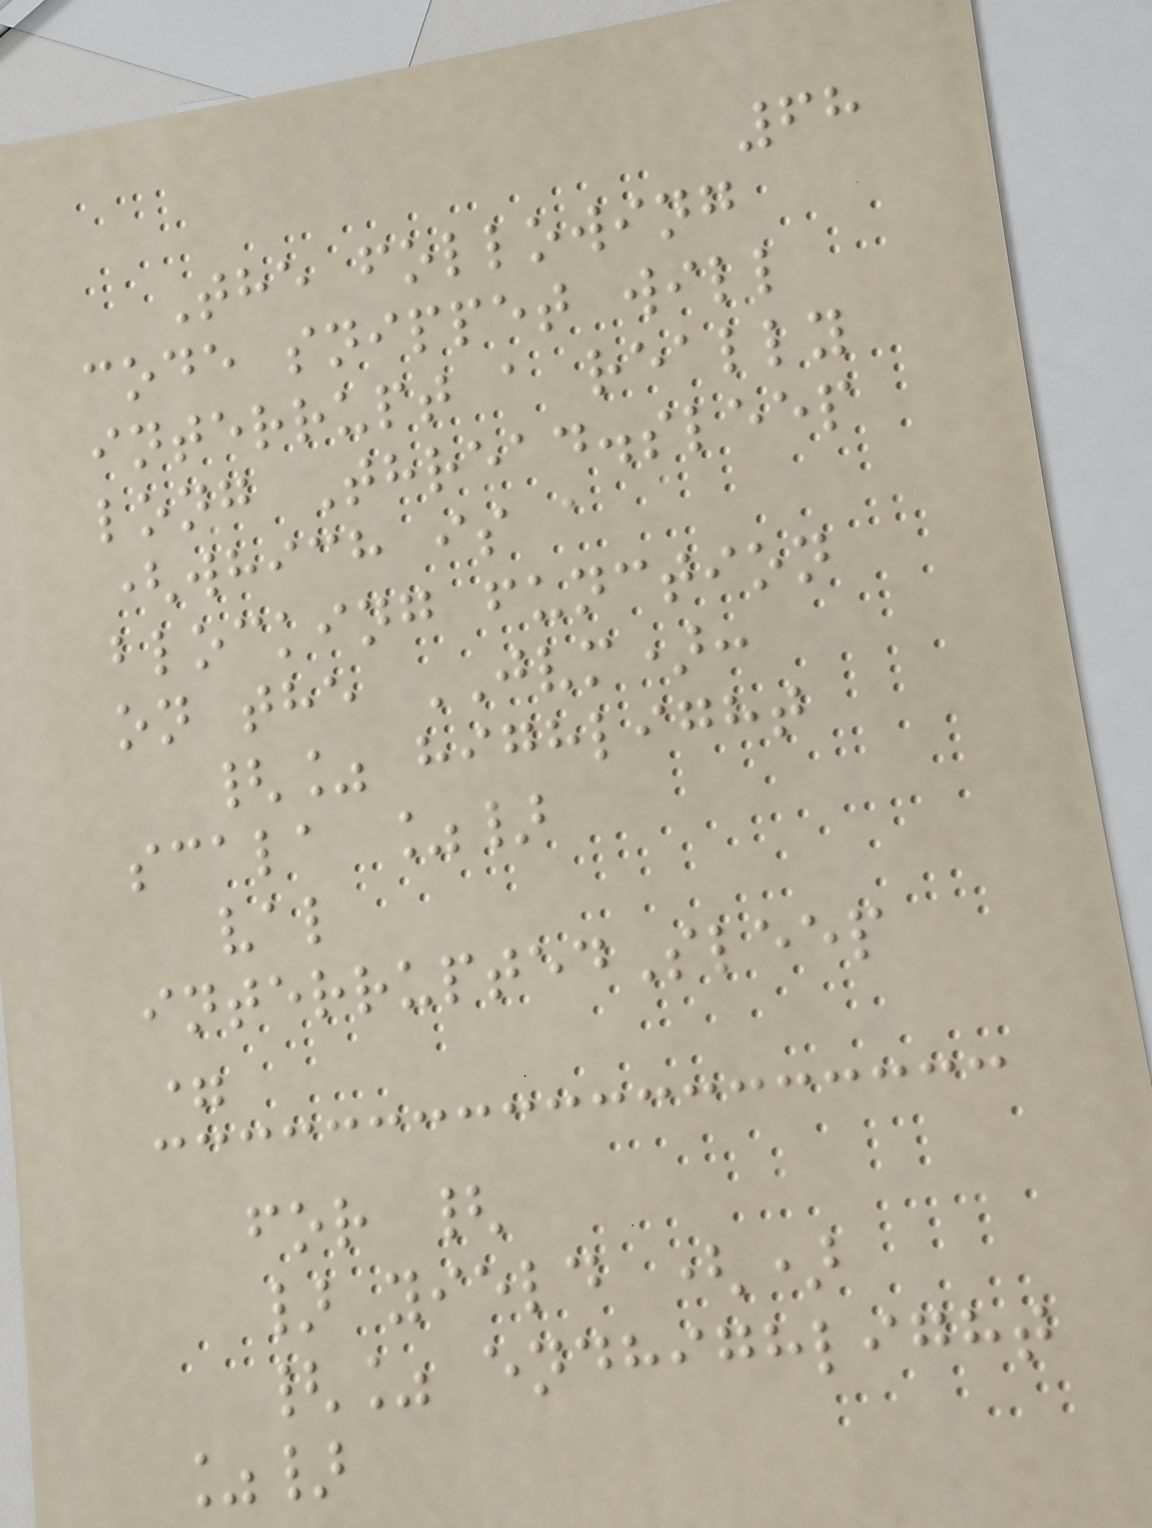68
The following
code snippet will
interrupt a really
long Thread.sleep
(which is a
blocking function
on the JVM):
{% highlight
scala %}
val
interruptedSleep
=
for {
} yield ()
{% endhighlight
%}
